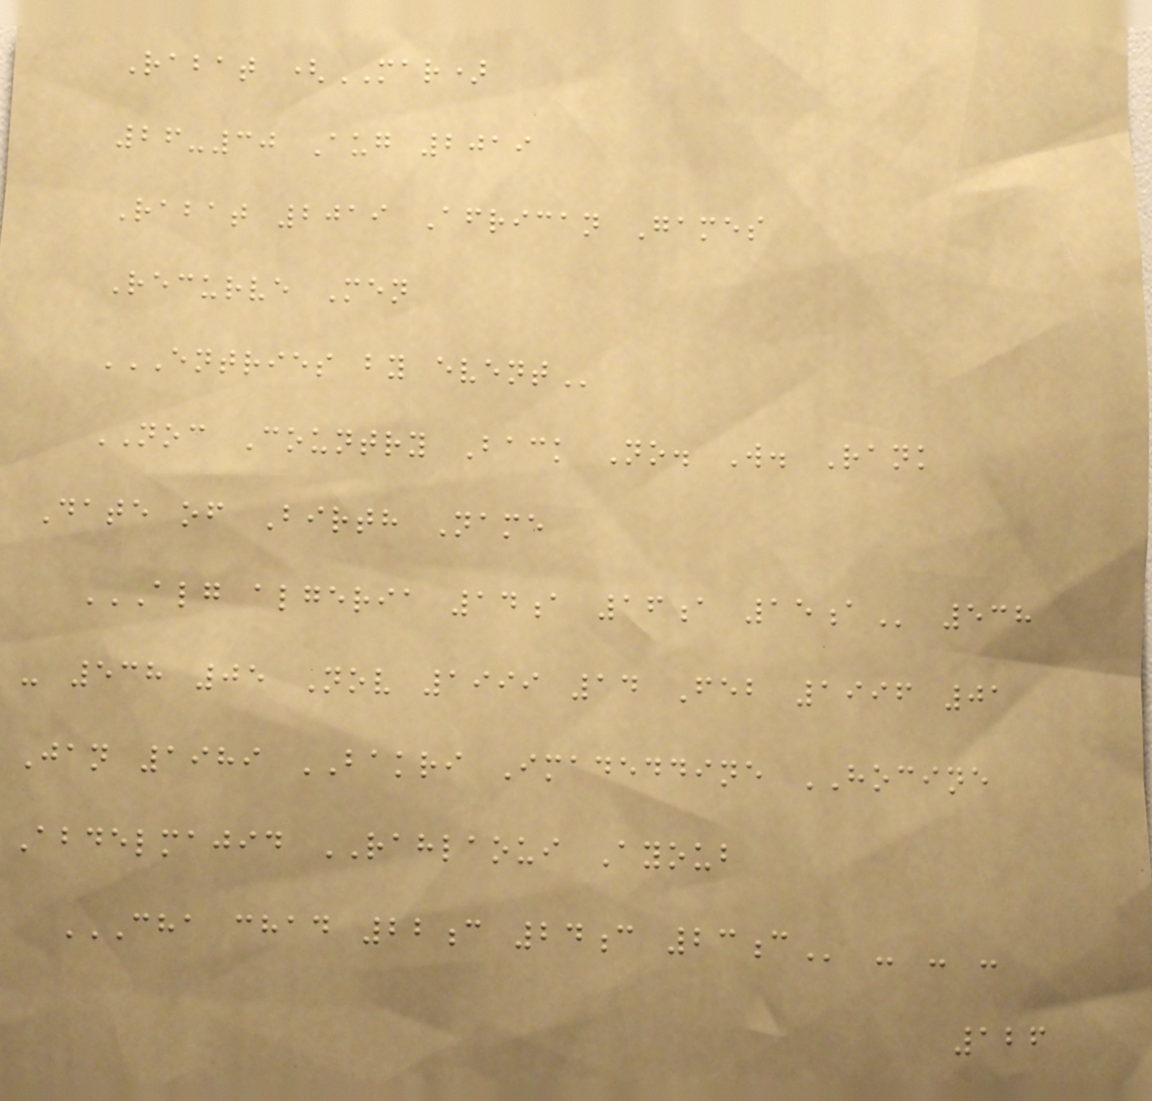Rabat (MAR)
26-30 Aug 2019
Rabat 2019 African Games
Recurve Men
ENTRIES BY EVENT
NOC Country Back No. W. Rank
Date of Birth Name
ALG ALGERIA 14A 16A 15A 538
- 538 05 Nov 1999 14 Feb 1996 01
Jan 1989 BAKRI Imadeddine HOCINE
Abdelmajid RAHLAOUI Ayoub
CHA CHAD 22C 24C 23C - - -
126
